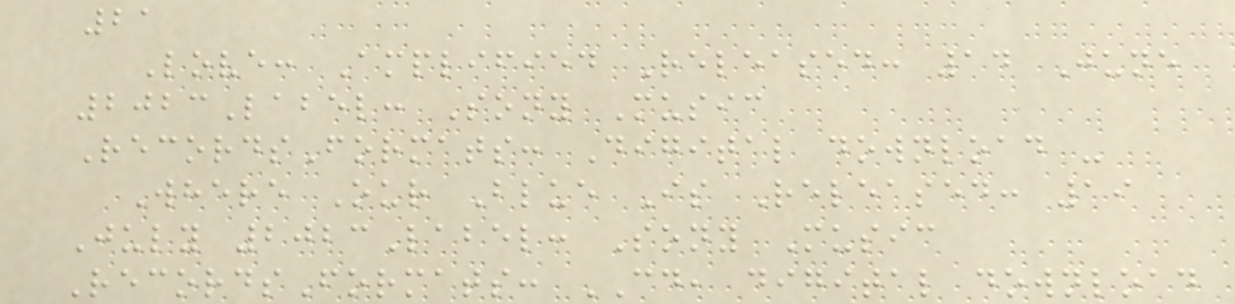21
Love: Amplified Released: 14 June
2023Label: Sony Music
RecordsFormats: Digital download -
Where Our Blue Is Released: 19
July 2023Label: Sony Music
RecordsFormats: CD, digital download
